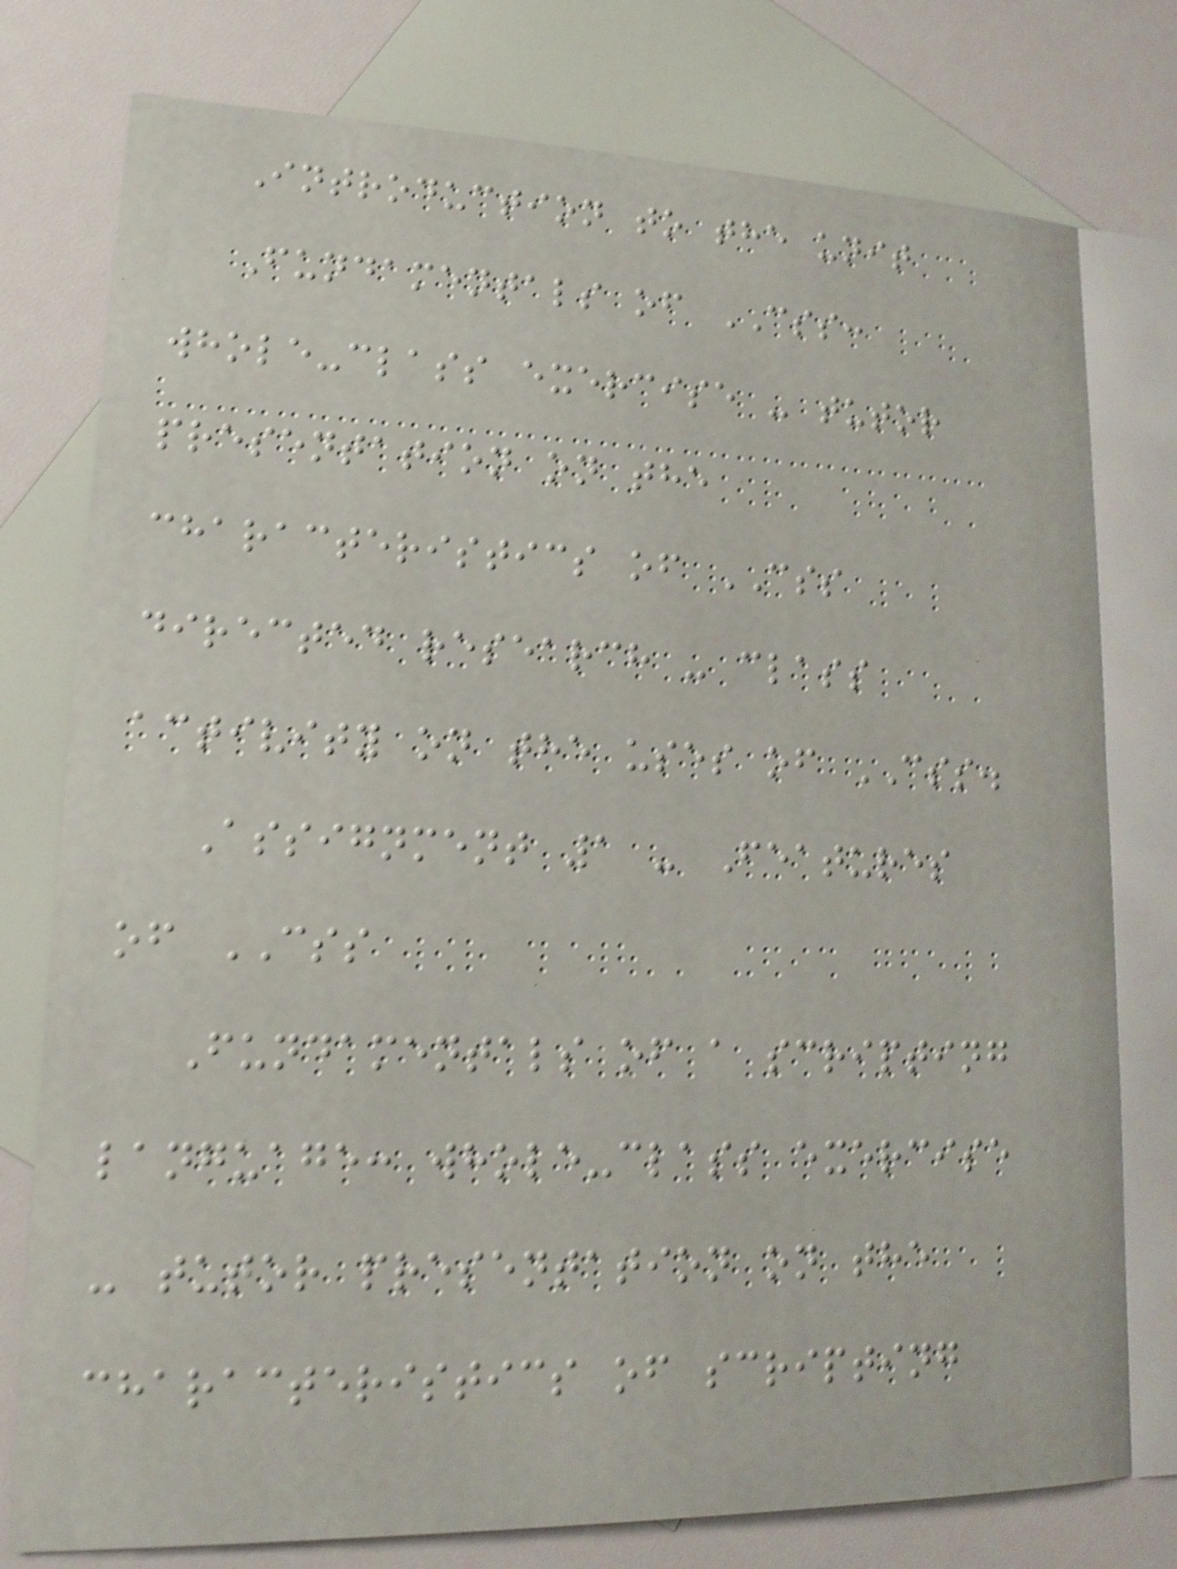Introduction to the unit
Fundamentals of CSS:
whole-class exercise - tutor
presentation on the
characteristics of CSS
directed research - class
activity on the uses of CSS.
Assignment 1 - Features
of CSS
Fundamentals of a scripting
language: whole-class exercise
- tutor presentation on the
characteristics of scripting
